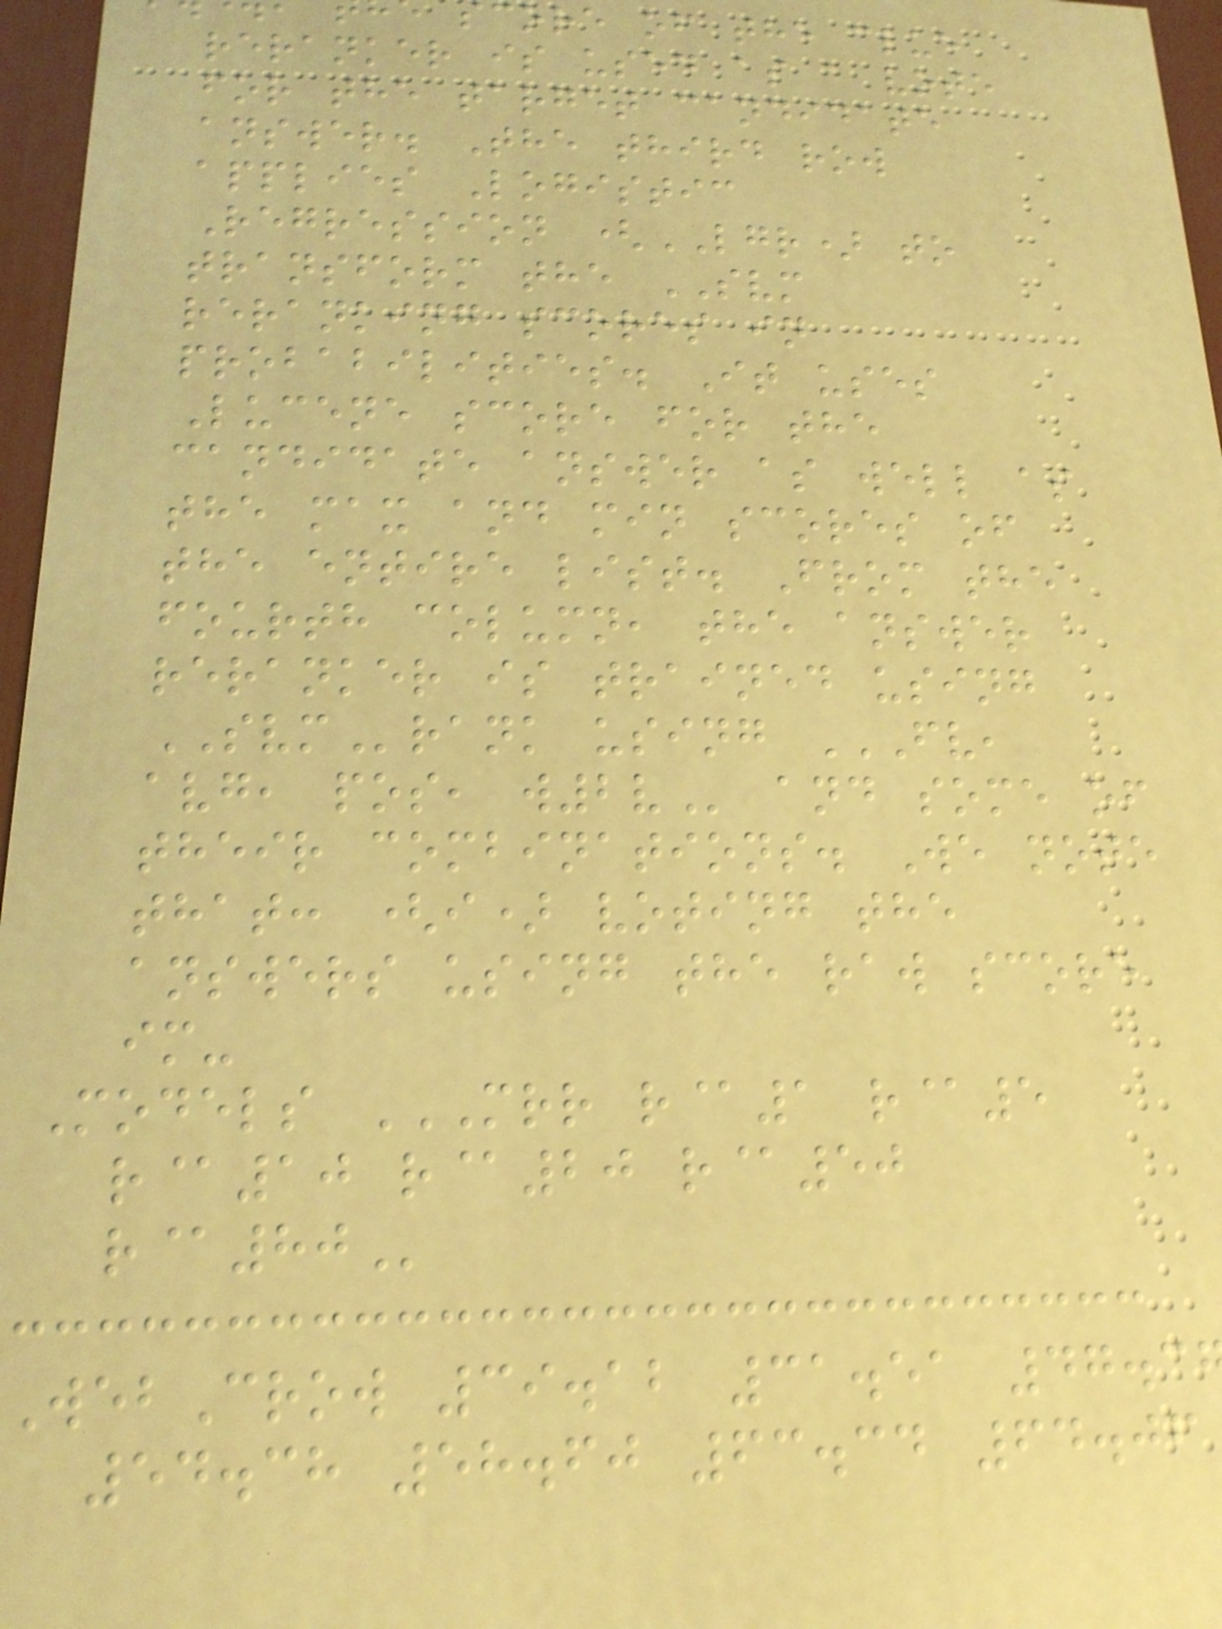core of the clue
reranker is used as a vote
for the target candidate
answer. The third row
applies Logistic
Regression (LGR) to
transform the SVM
reranking scores in
probabilities. It uses
Lucene score for the
candidate answer as well as
the max and min scores of
the entire list. From the
fourth column, the answer
reranker is trained using
SVMrank using FV,
avg, pos,
their combinations. We note
that: (i) voting the
answers using the raw score
im-
Models MRR R@1 R@5
r@10 r@20 r@50
WebCrow 39.12 31.51 47.3
54.38 58.60 63.34 64.06
